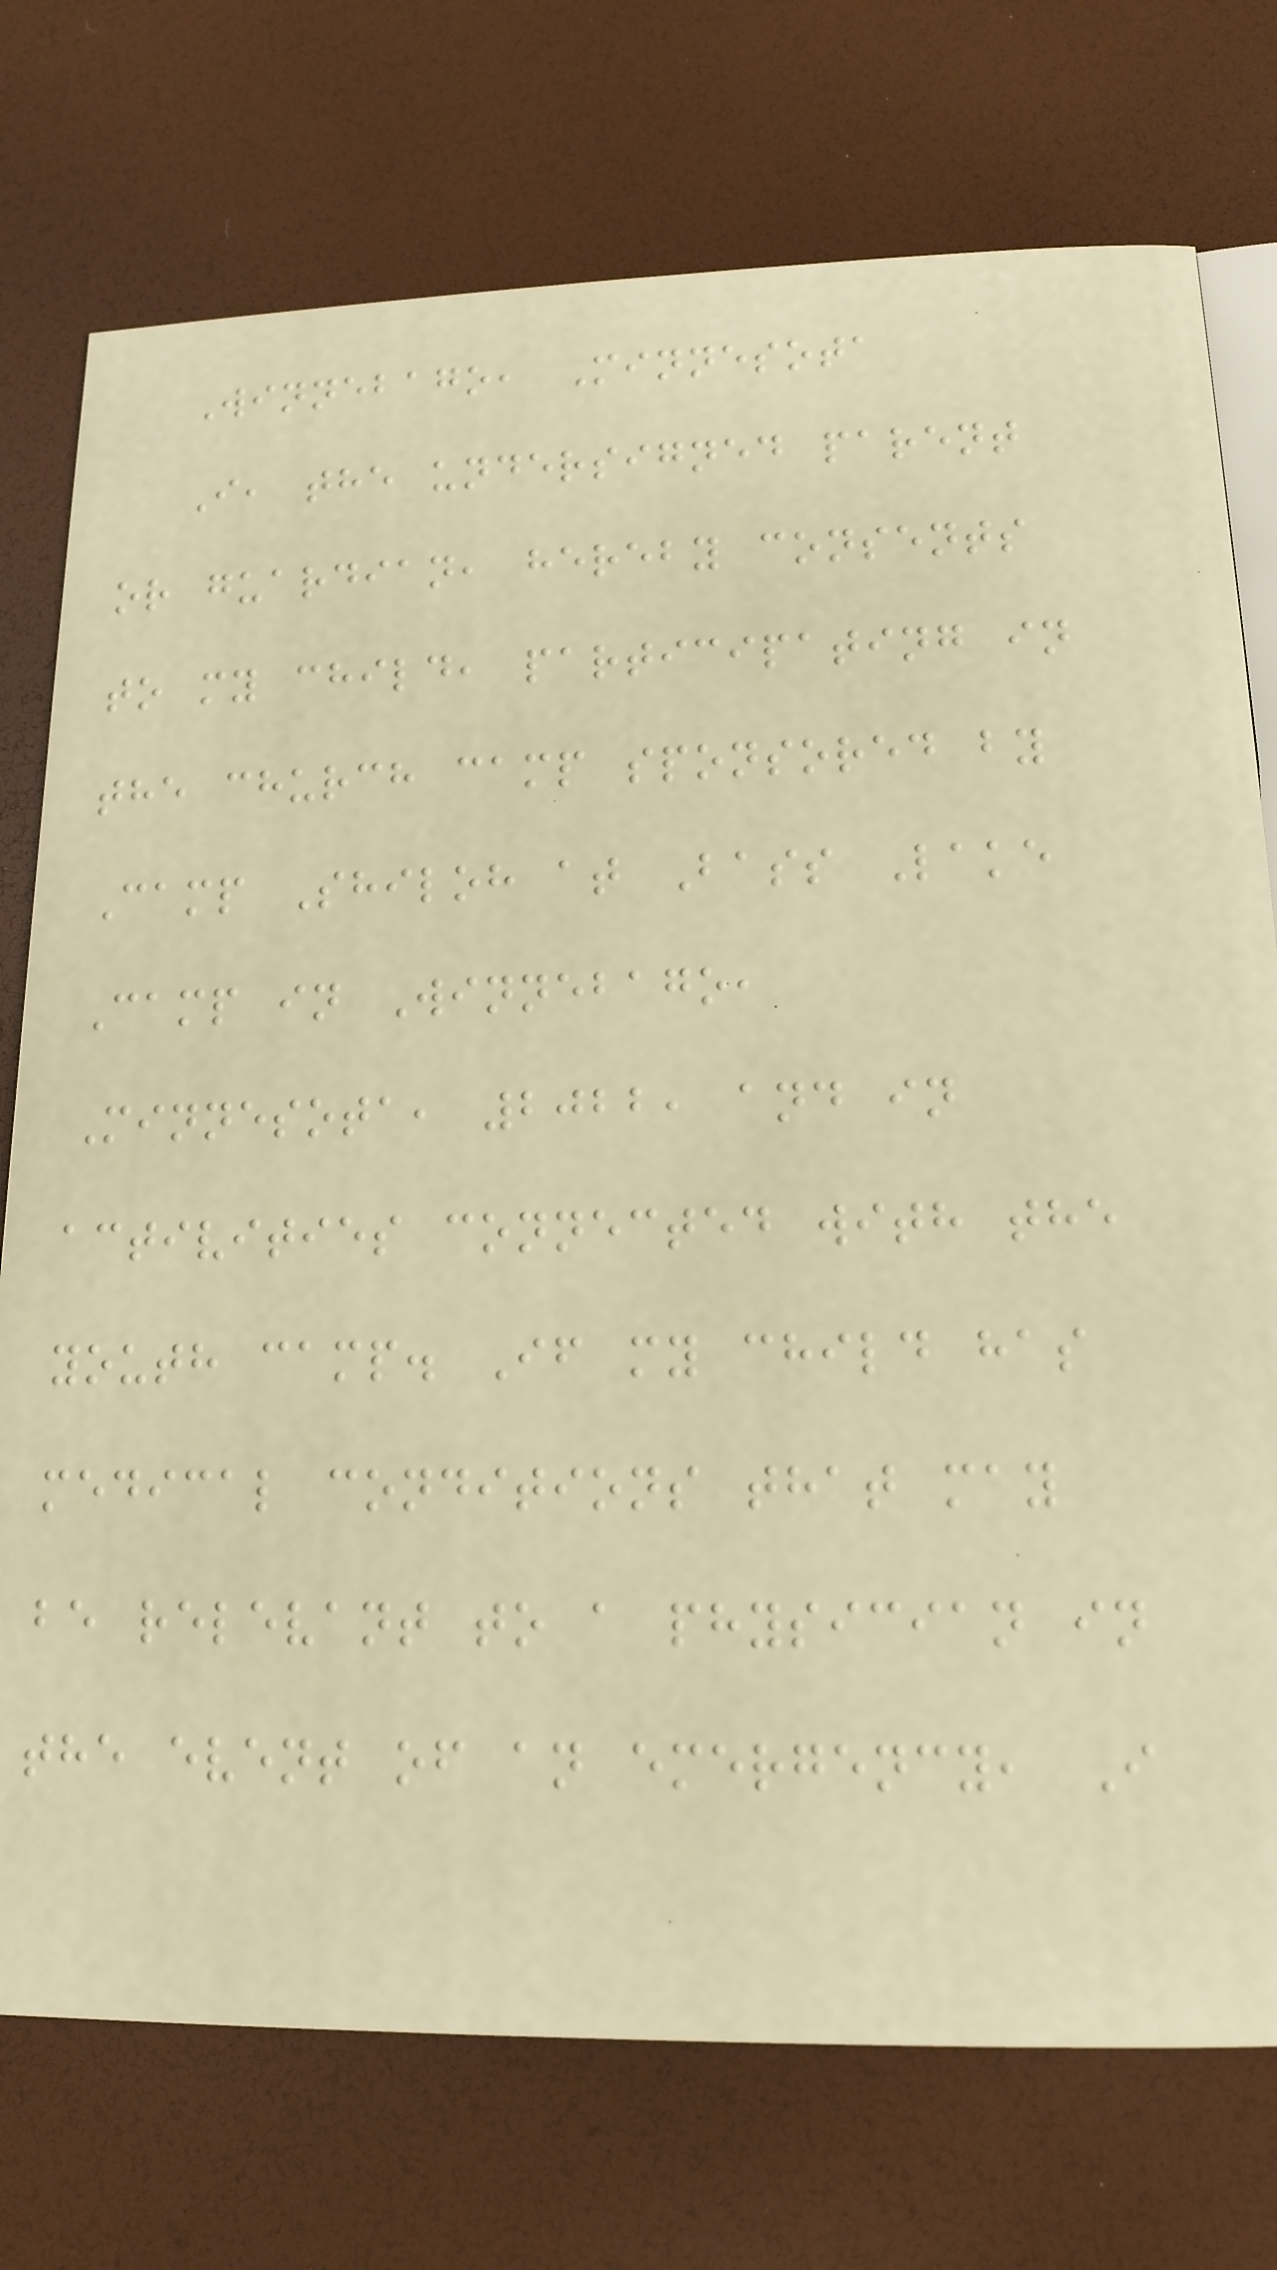Winnebago, Minnesota
I, the undersigned parent
or guardian, hereby consents
to my child, participating in
the church camp sponsored by
Camp Shiloh at Bass Lake
Camp in Winnebago,
Minnesota, 2022, and in
activities connected with the
youth camp. If my child has
medical conditions that may
be relevant to a physician in
the event of an emergency, I
